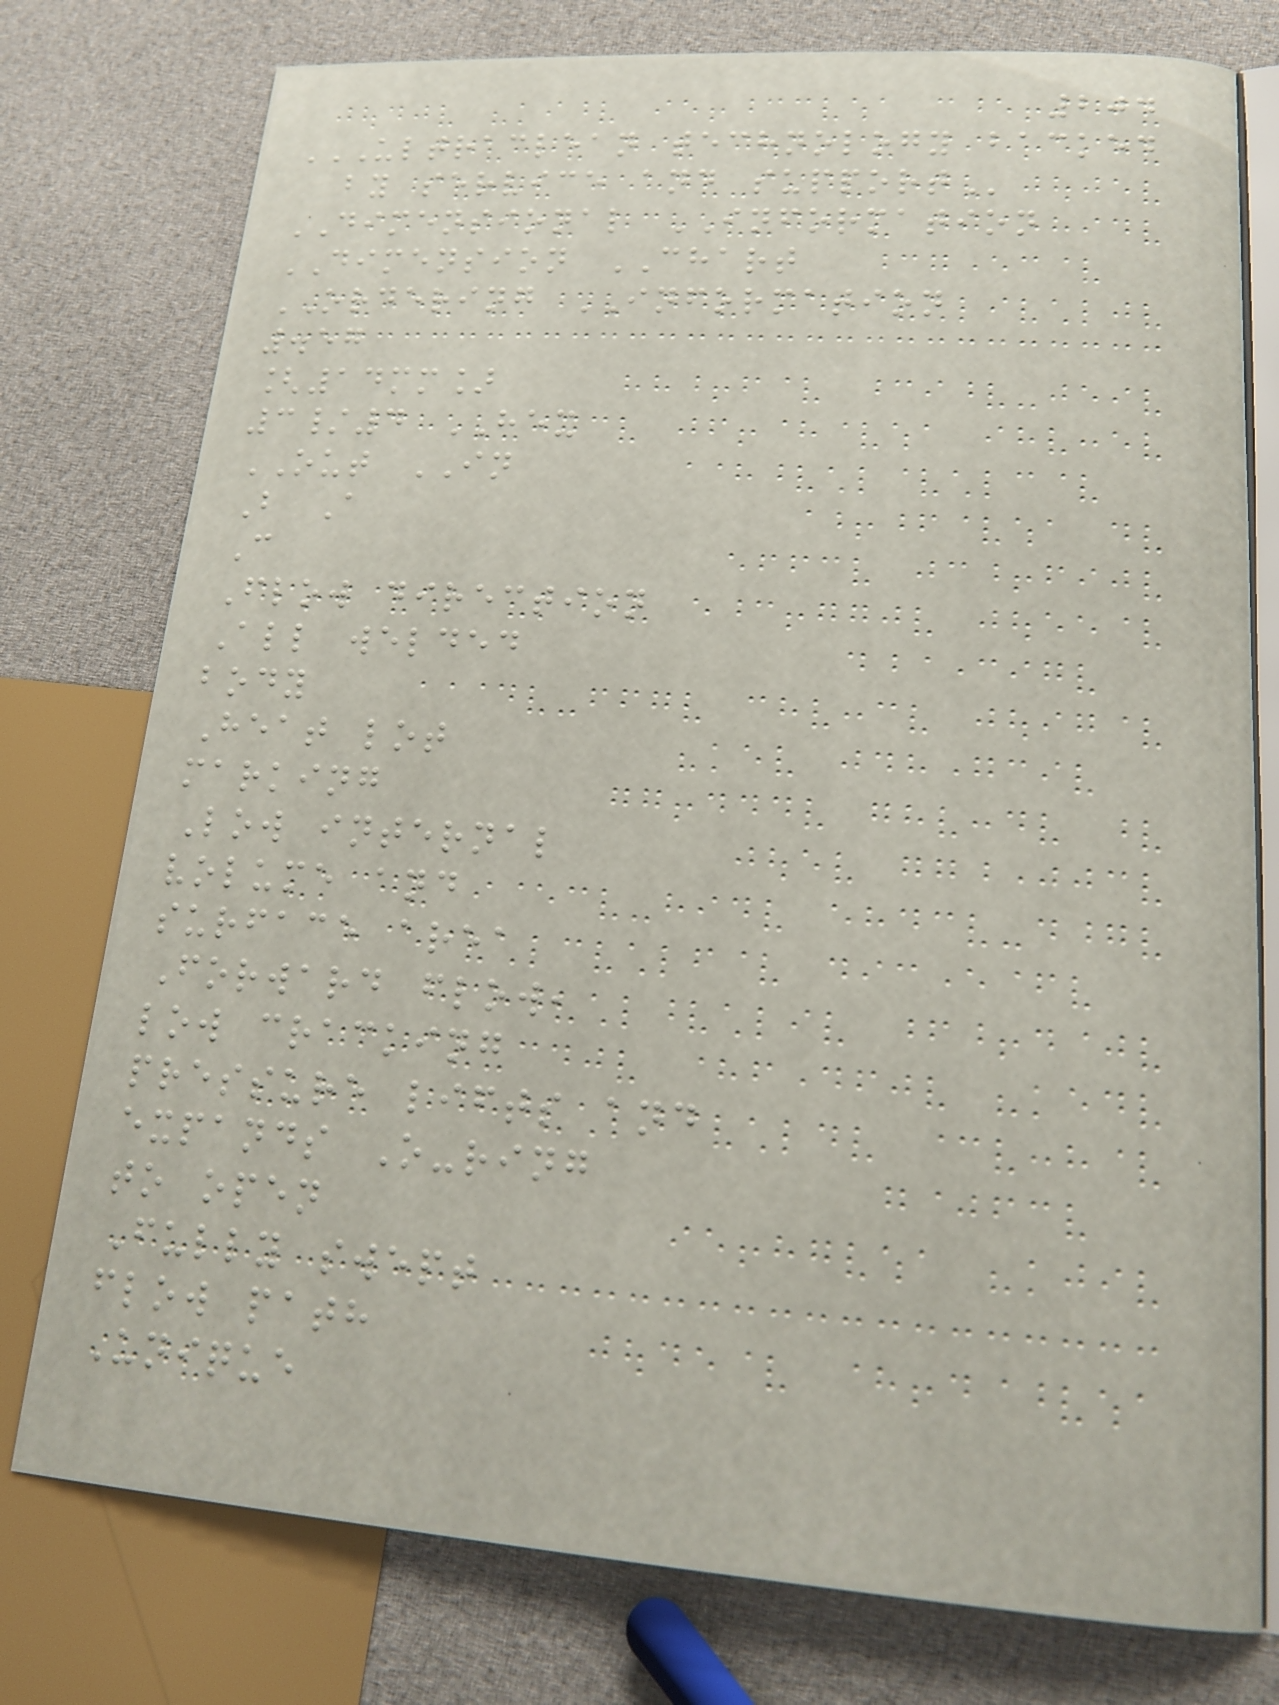204
ULTRACLEAN TECHNOLOGY BACKED
BY SERVICE AND SUPPORT
DIMENSIONAL INFORMATION
DIMENSION CHART
ORDERING INFORMATION
.57
[14mm]
3/4 HEX
OUT IN
B A
C
Flow direction
All welded
body
Heat lot
marking
Low internal
volume and
surface area
Forward flow,
low cracking
pressure lifts and
expands O-ring
to open
Fully swept
flow path
Unique
